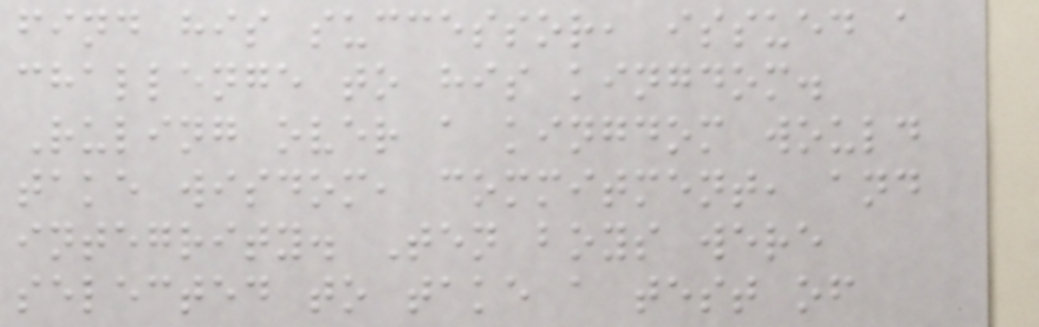find his successor, issued a
challenge to his kingdom.
Ruling over a kingdom would
take wisdom, commitment, and
integrity. Ten boys were
selected to take a test of
